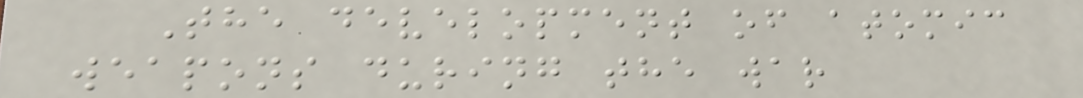The development of atomic
weapons during the war
